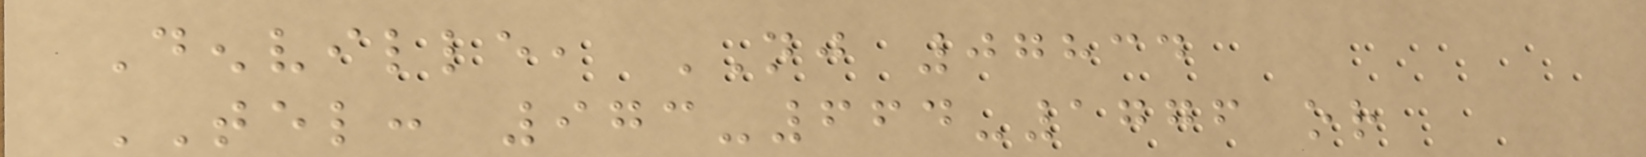Denville, NJ 07834
TEL: 973-664-1776 or
